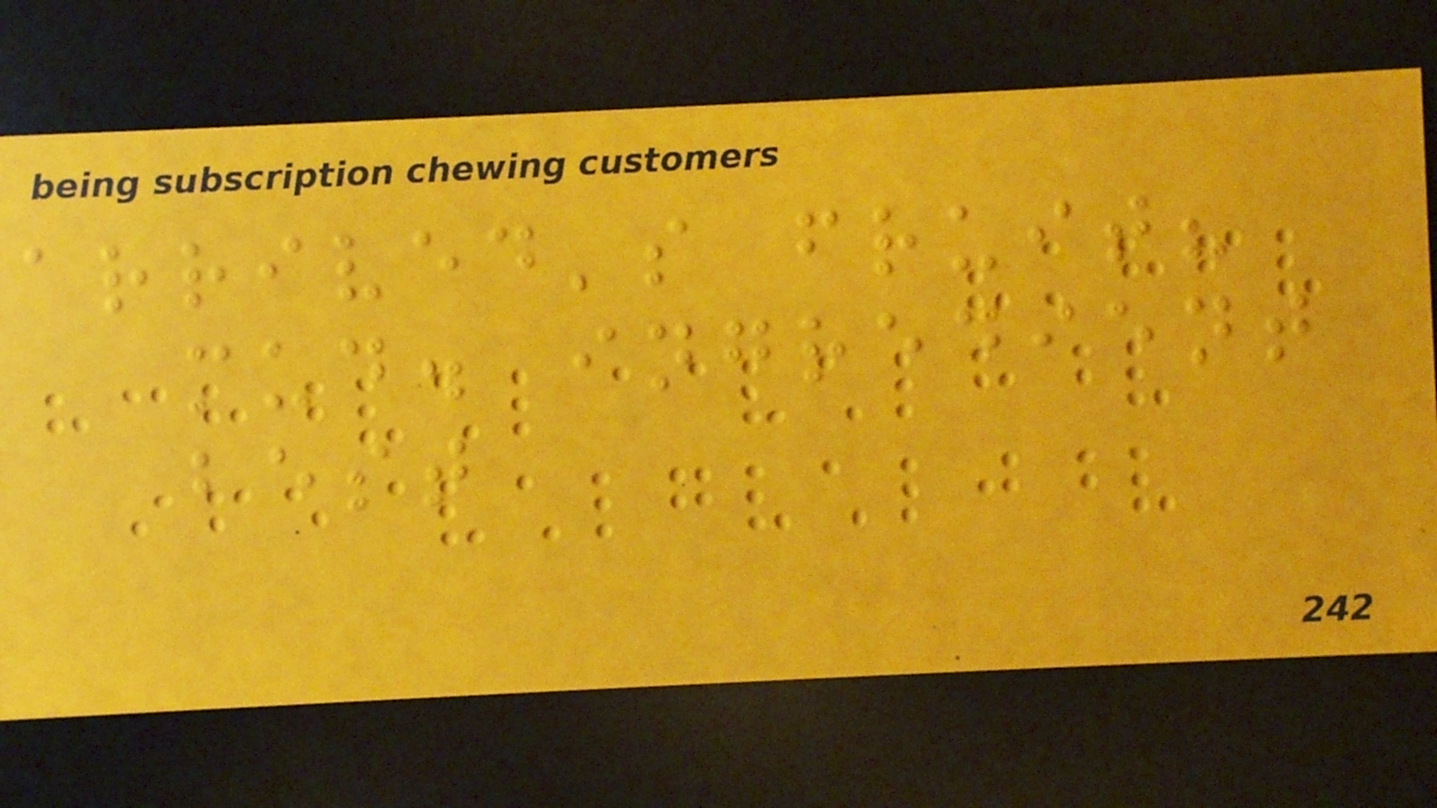arrived's fruit?
mud. ingredient
best
